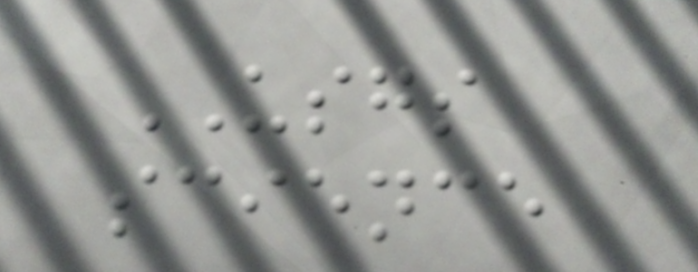USGS
science
